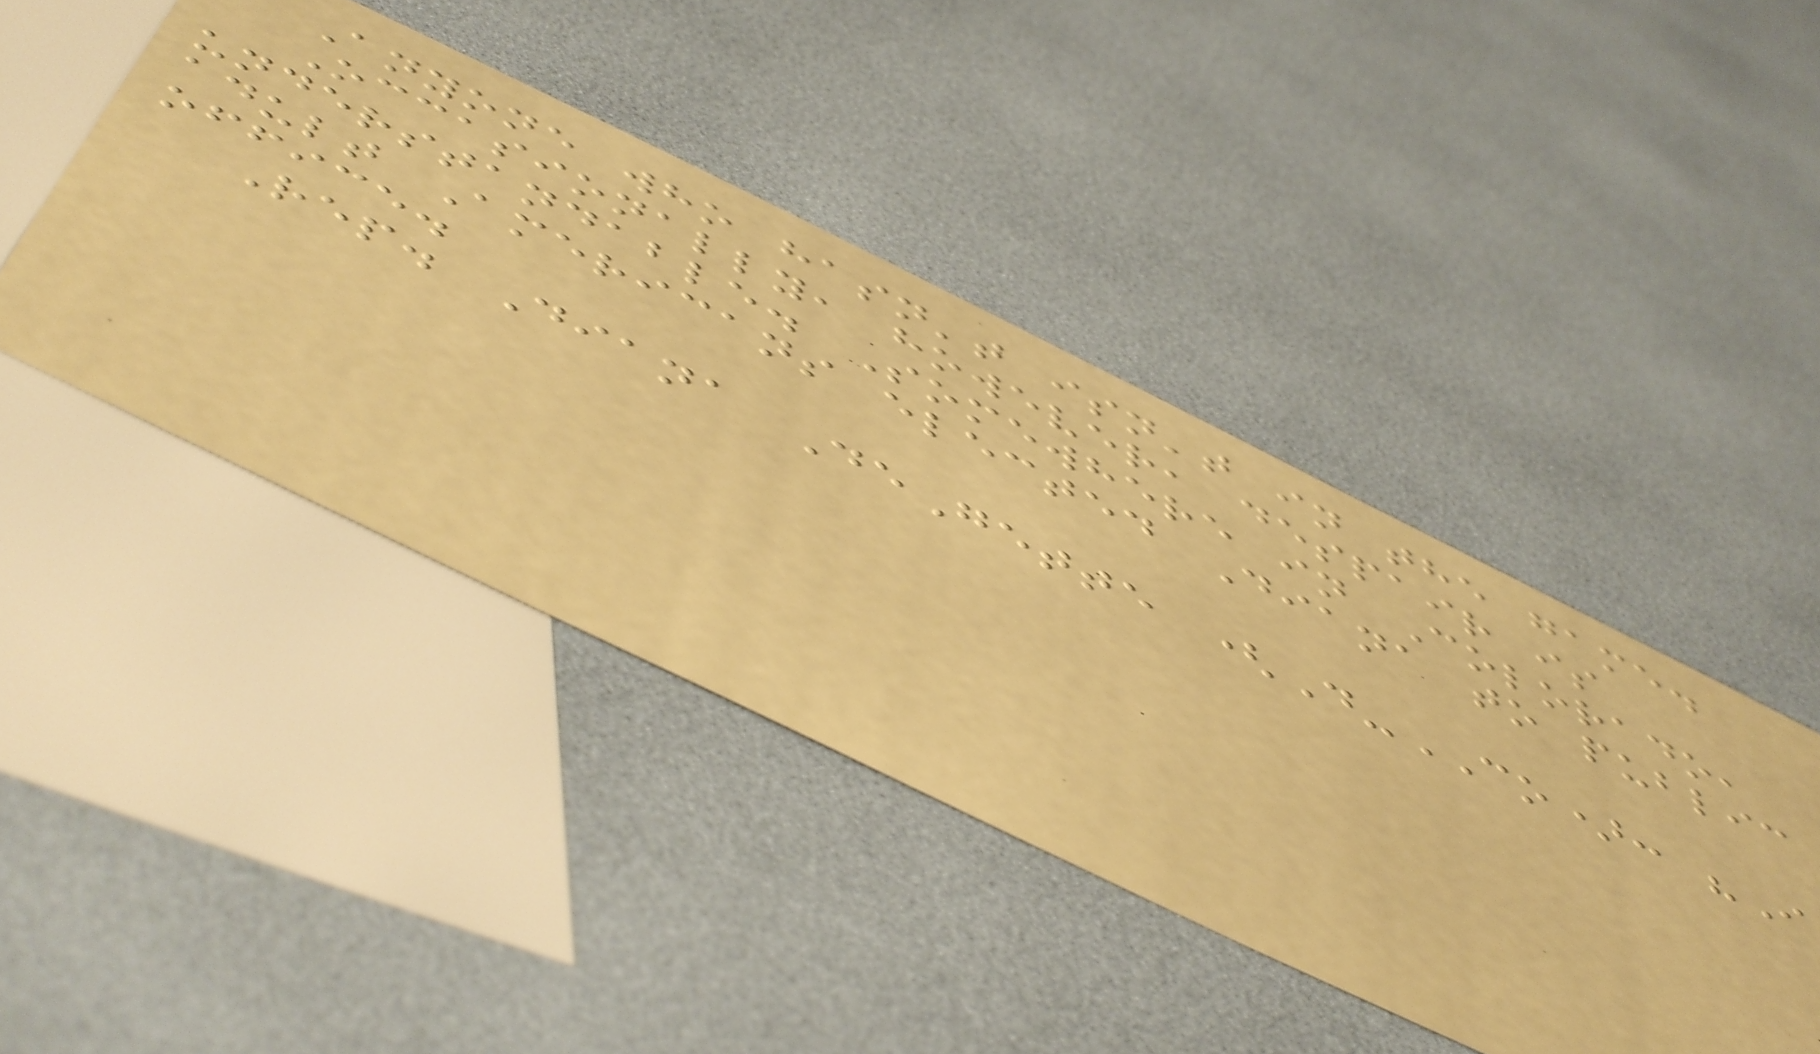Anyone who hasn't isn't in the game.
Occasionally, however, despair is
understandable. Somewhere in Colorado,
adult Americans elected Diana to public
office.
Rep. Diana DeGette (D-CO): "I
